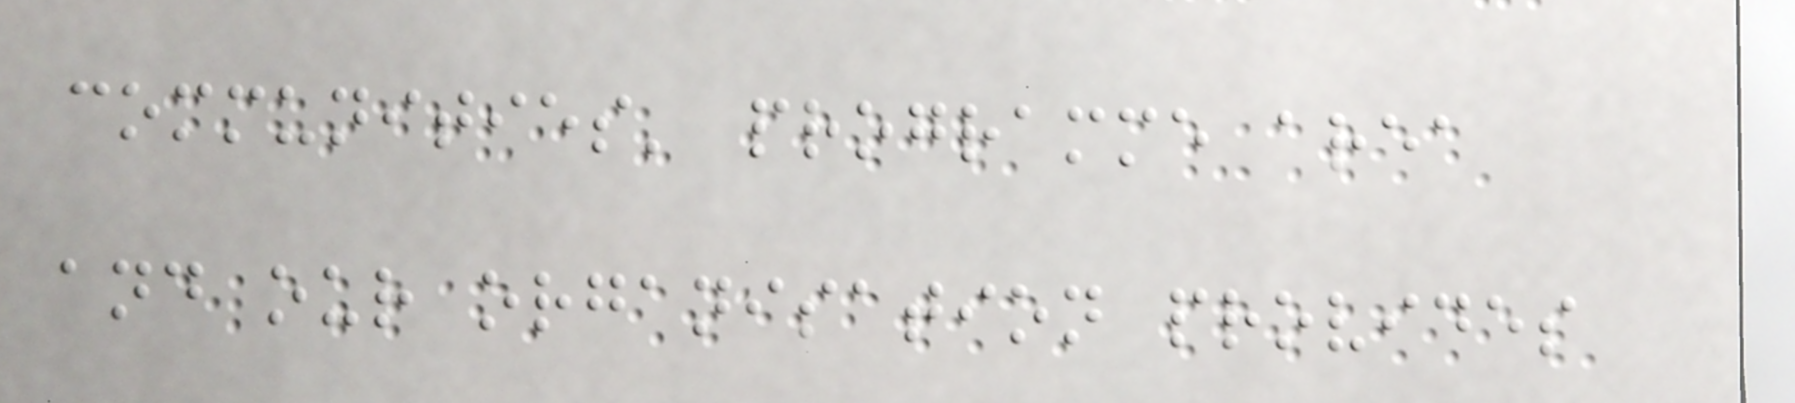communities' programme area
and our organisation provides
